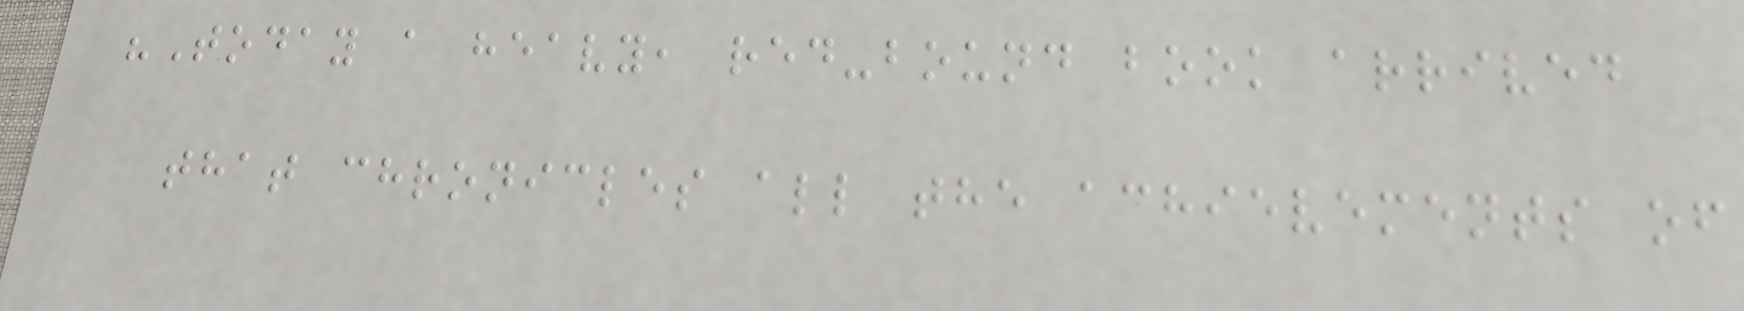"Today a heavy, red-bound book arrived
that chronicles all the achievements of
